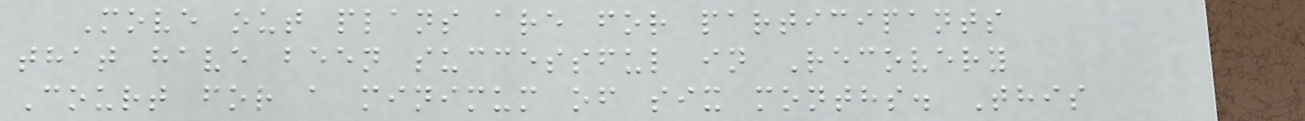Move out plans are for participants
that have been successful in Recovery
Court for a minimum of six months. This
